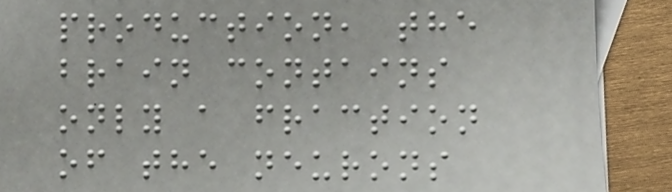production, the
brain contains
only a fraction
of the neurons
